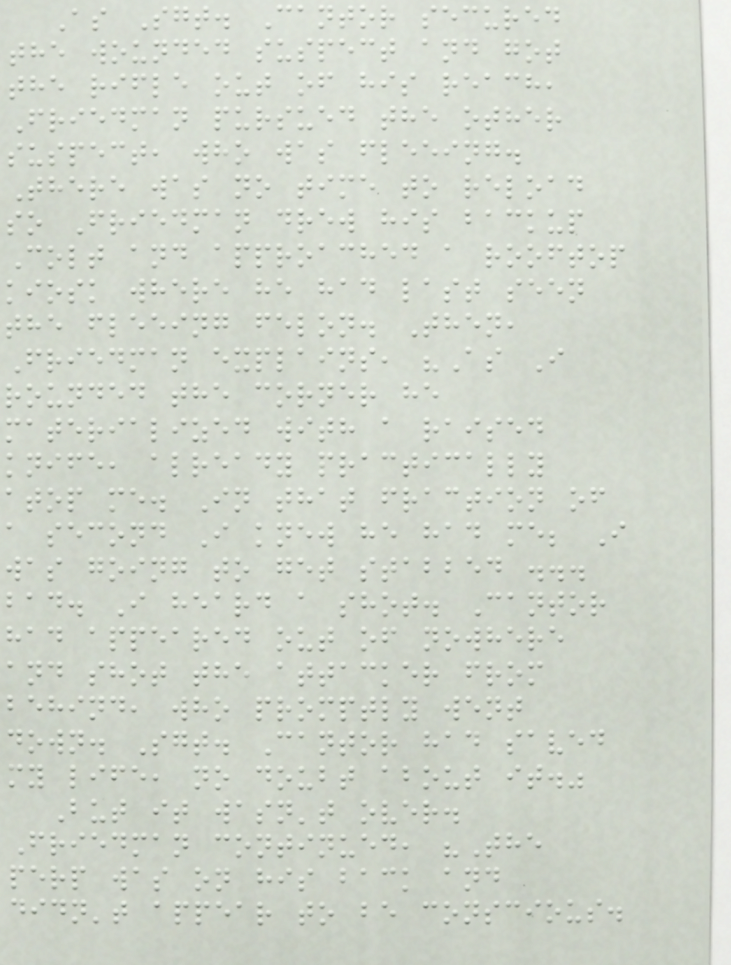As Sgt. Cantor secured
the wounded suspect and got
the rifle out of his reach,
Friedman pursued the other
suspect, who was fleeing.
There was no time to reload
so Friedman drew his backup
Colt and approached a rooftop
kiosk where he had last seen
the fleeing felon. Then,
Friedman explains, "As I
rounded the corner he
materialized with a raised
knife, already practically
atop me. In that fraction of
a second I knew he had me; I
was going to get stabbed ...
bad. I heard a shot. Cantor
had appeared out of nowhere
and shot the attacker from
behind, who promptly went
down. Sgt. Cantor had saved
my life, no doubt about it."
But it wasn't over.
Friedman continued, "The
perp was on his back and
didn't appear to be conscious.
